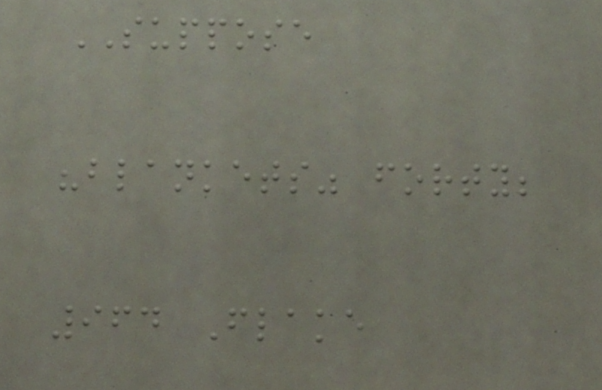SUPPOSE
"blankets" forty;
964 Flake
